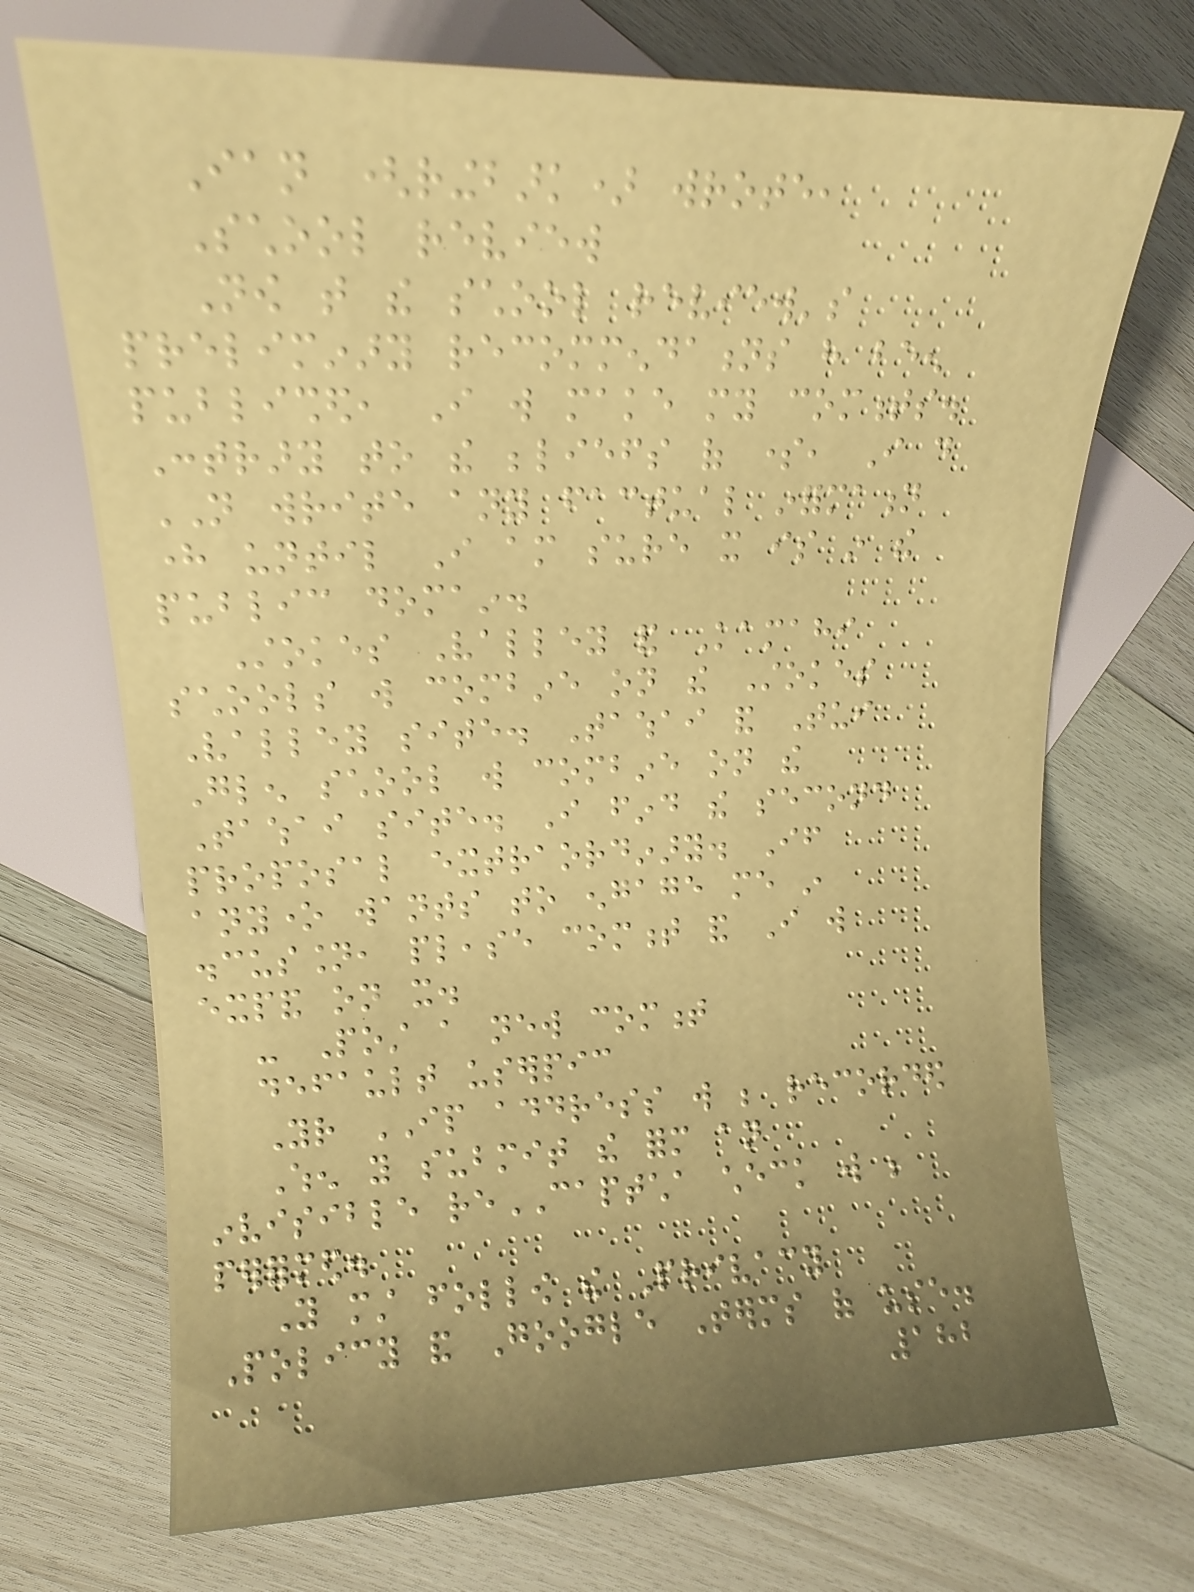Ian (ringbark) wrote,
School review
Now that the school review's
preliminary recommendations have been
published, I will make my comments.
Contrary to the beliefs of some, I do
NOT write any factual information
here until I am sure it is in the
public domain.
Stokes Valley and Kamahi
schools will combine on the Stokes
Valley site. Tawhai and Tui
Glen school will combine on the
Tawhai site. I find the second
proposal extraordinary. If
anyone wants to engage me in
discussion, please comment and I will
expand on it.
- Post a new comment
default userpic
Your IP address will be recorded
When you submit the form an
invisible reCAPTCHA check will be
performed.
You must follow the Privacy
Policy and Google Terms of use.
182
